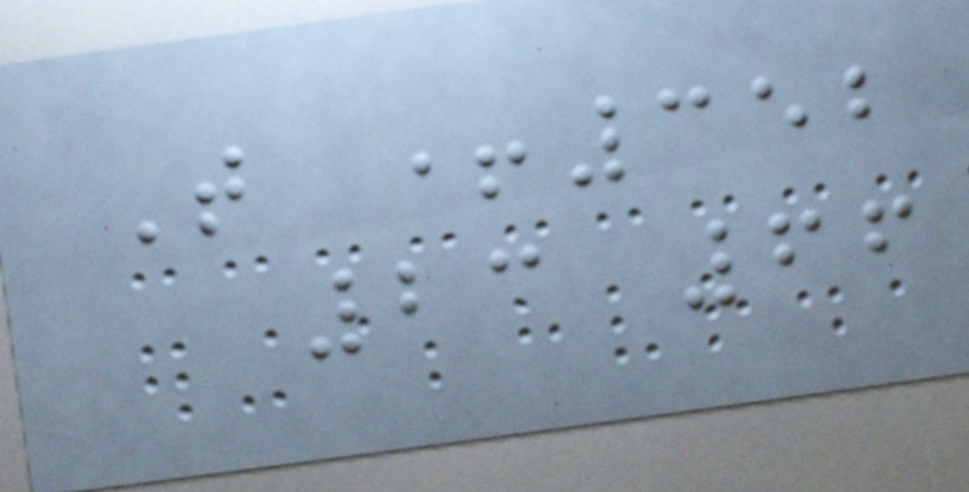T +352
23 66
